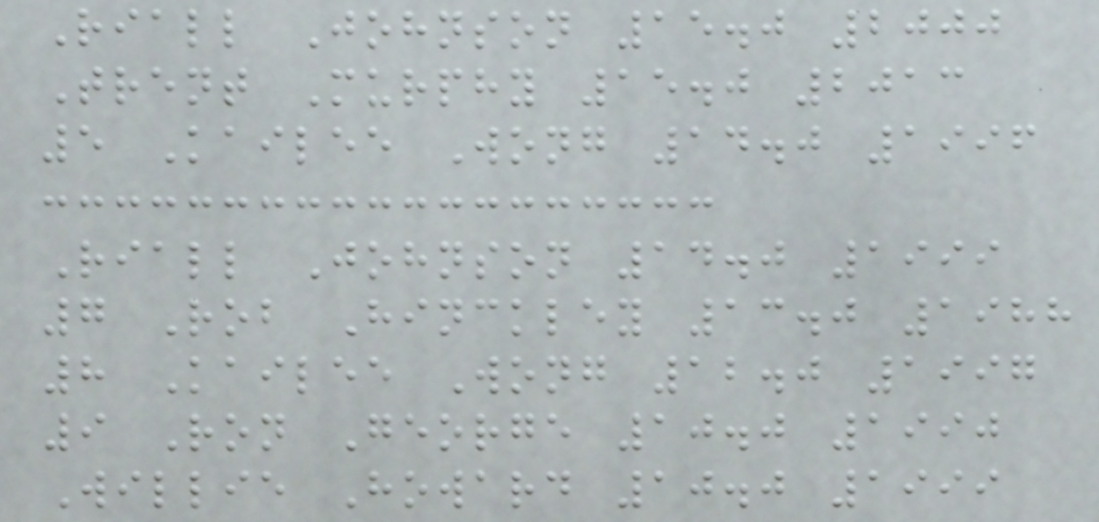Riall Johnson 15.0 2000
Trent Murphy 15.0 2013
5 Kailee Wong 14.0 1996
Riall Johnson 14.0 1999
7 Rob Hinckley 13.0 1988
8 Kailee Wong 12.0 1997
9 Ron George 10.0 1990
Willie Howard 10.0 1999
